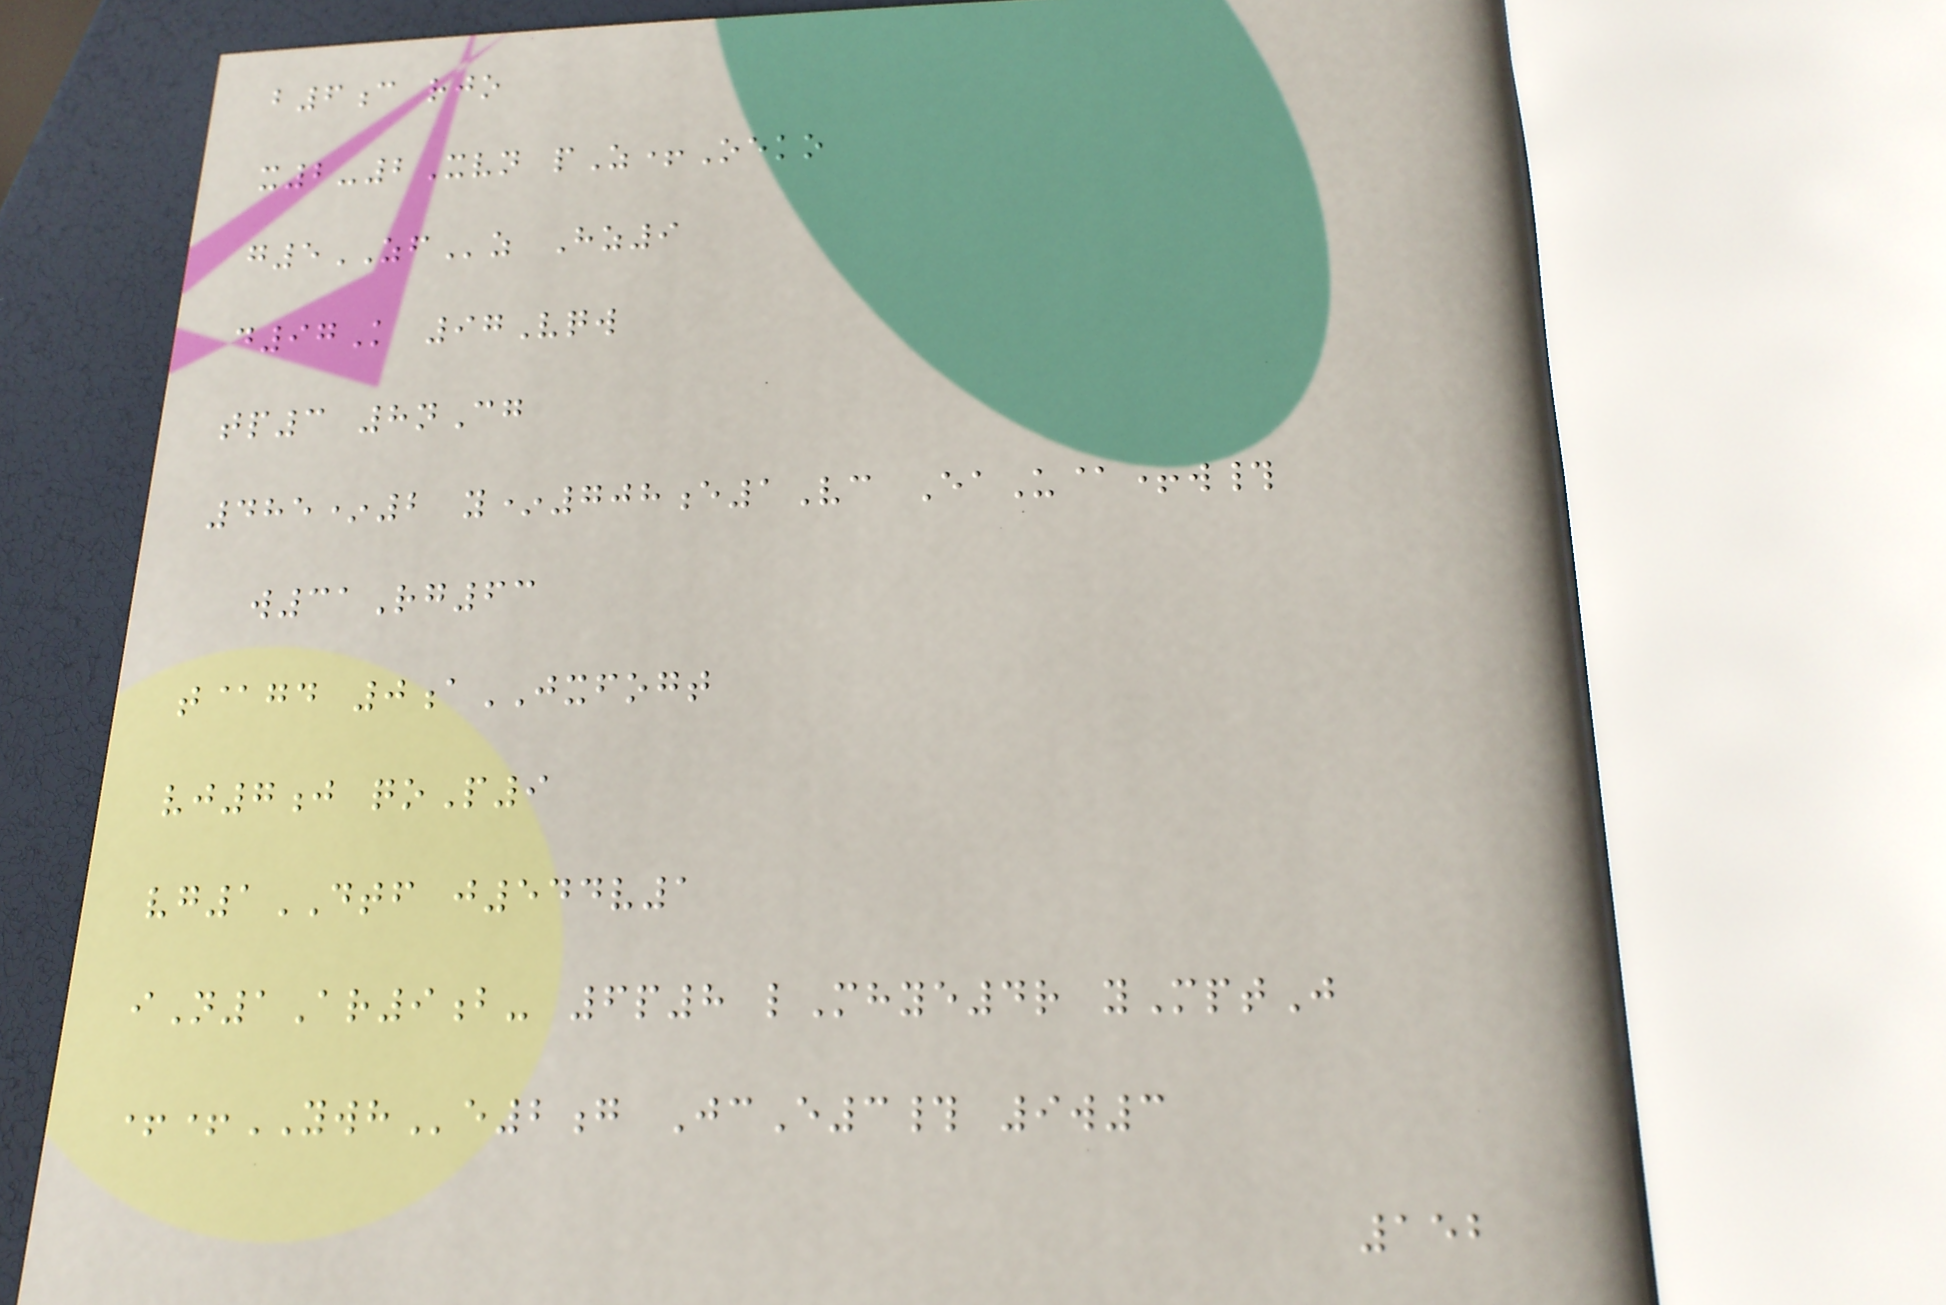b6c rjo
x2-2Xvn pZ+Oeko
g5ZFz Hz9
d97K 97Vqw
tp3 8nCg
485*2 y*708e1Vc EaU@+w#
w31Rg63
t@gd 0aJXFOGT
vj7j qoP9
vg1DTF j544v1
iN1Ar9b- 6p8 lMhye4r yMptJ
++YWHe2g JcE3# 9w3
152
